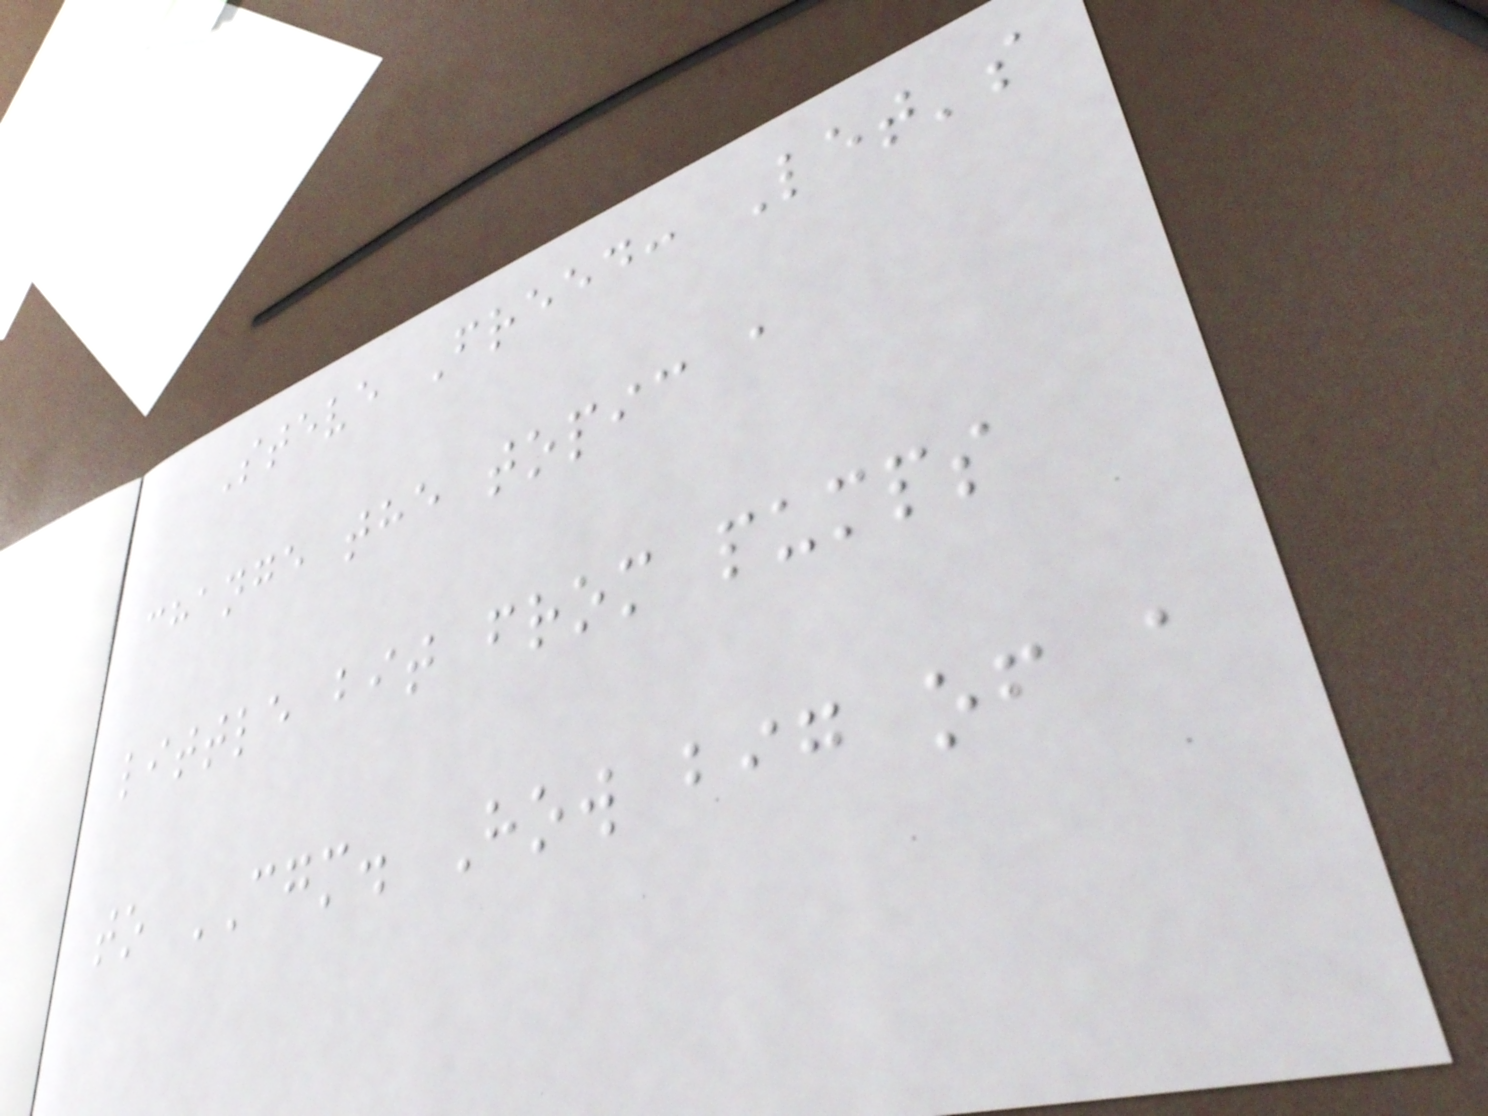Steve Freed: Let's
change the topic a
little bit from pumps
to CGM. How big of a
